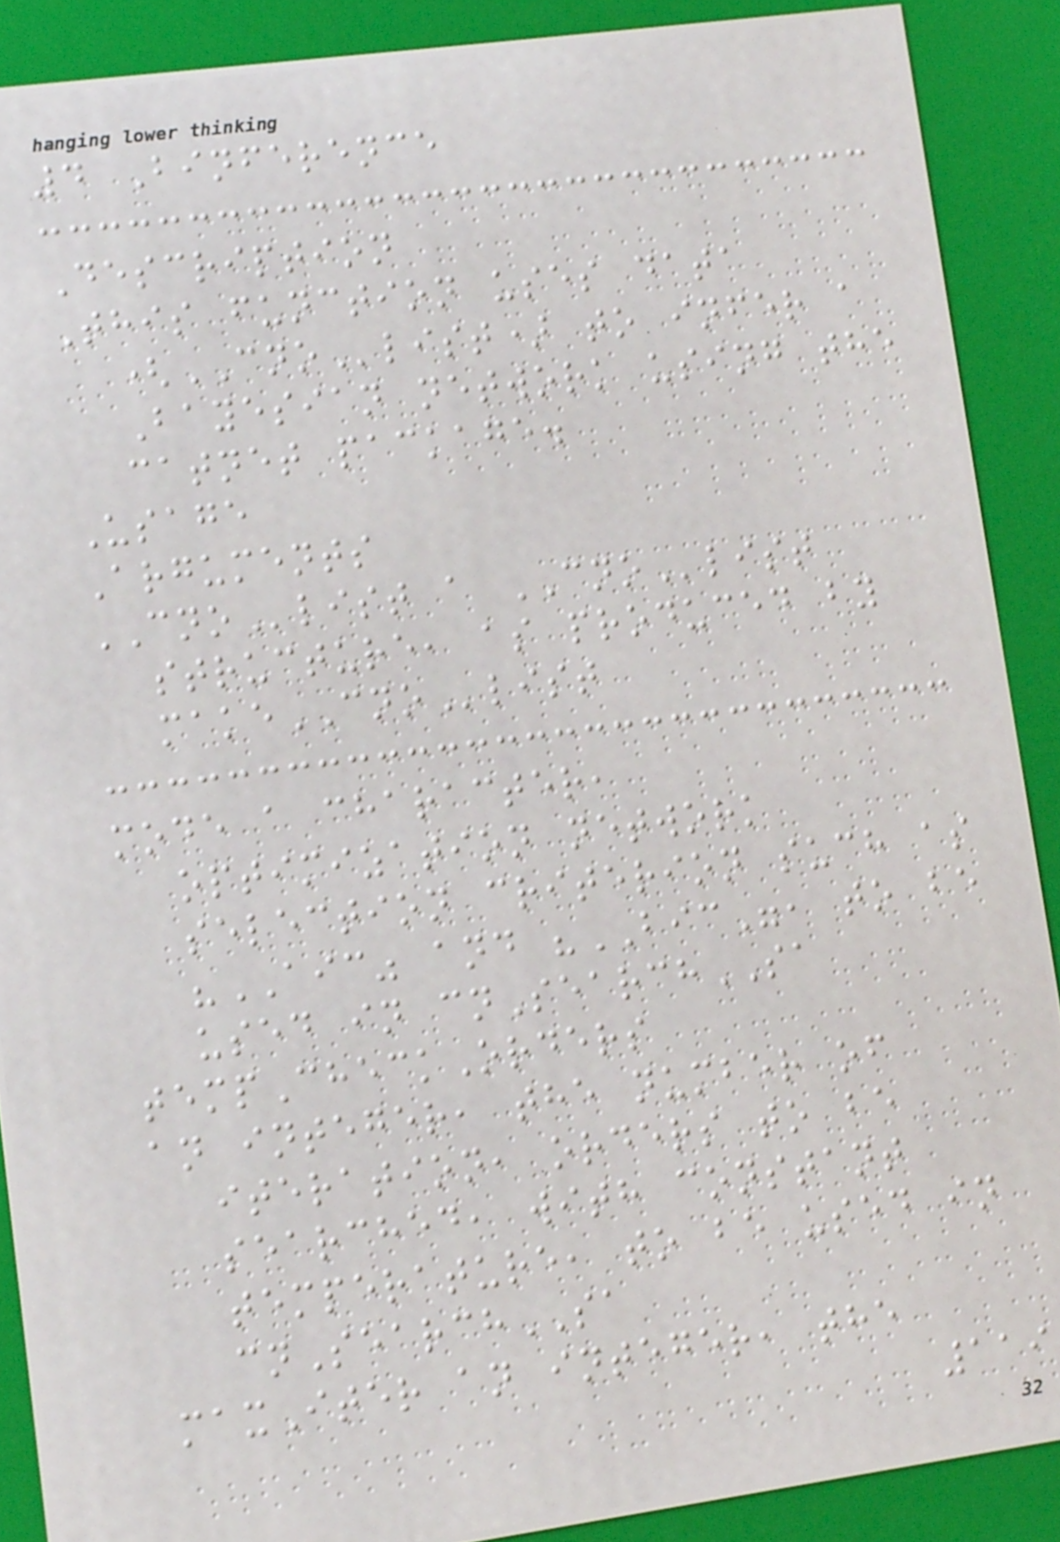4 Binference
Description
This function uses data
(CNOlist) to infer a
Bayesian network using the
catnet package.
Usage
Arguments
CNOlist a CNOlist
structure, as produced by
makeCNOlist
mode a character,
optimization network
selection criterion such as
"AIC" and "BIC", to be
used in cnSearchSA
tempCheckOrders
an integer, the number of
iteration, orders to be
searched, with constant
temperature, to be used in
cnSearchSA
maxIter an integer, the
119
